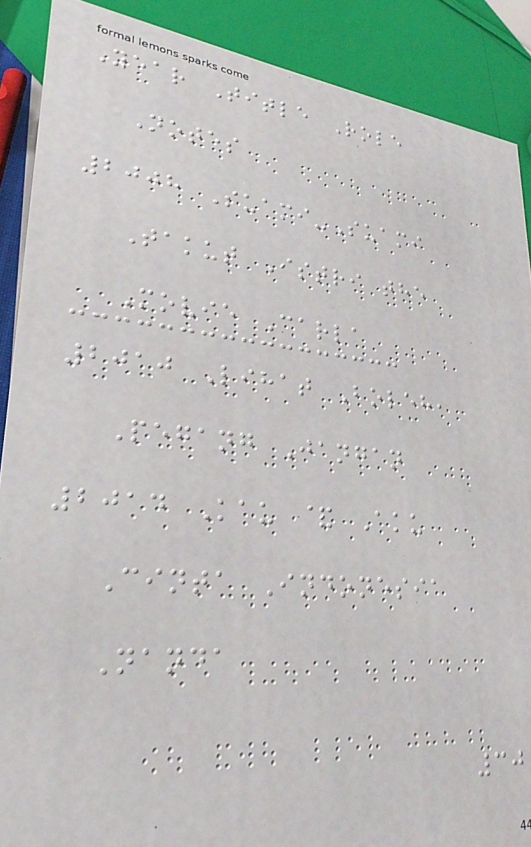Year Title Role
Notes
2008 Suami-Suami
Takut Istri the
Movie Carla
2010 Lihat Boleh,
Pegang Jangan
2014 Kau & Aku
Cinta Indonesia
Nanda
30
